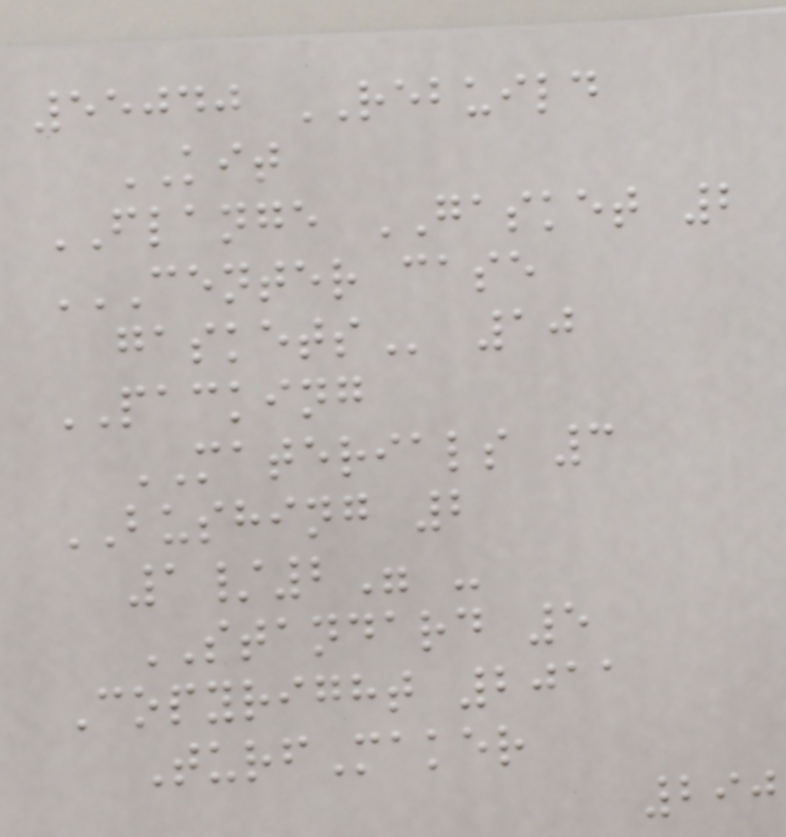55040 REBUILD
KIT
FLANGE GASKET 2
CENTER CASE
GASKETS 10
PACKING
MATERIALS 3
BUSHING 2
1/2" -
STANDARD 5
Copyright 2011
TurfMaker
290
